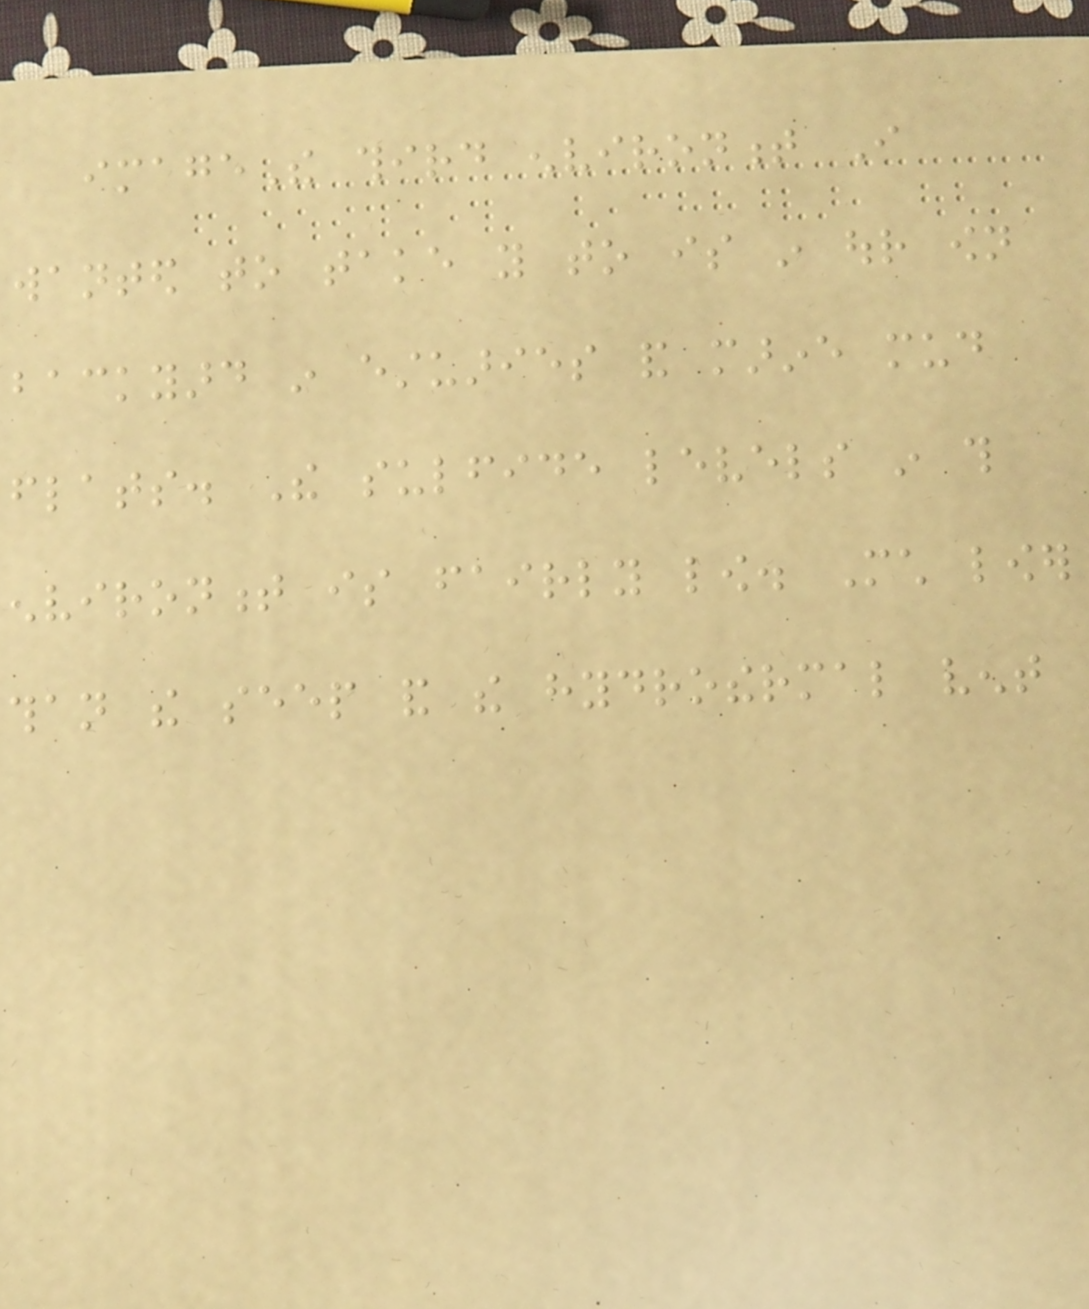imageThe third environment I
wanted to take you to is in our own
backyard in estuaries and marine mud
flats. The sulfide levels in this
environment is fairly low. Much lower
than the seep and the hydrothermal vent
